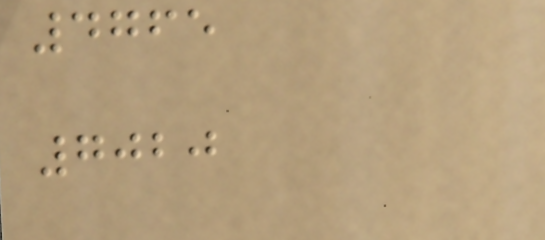4765
7020
